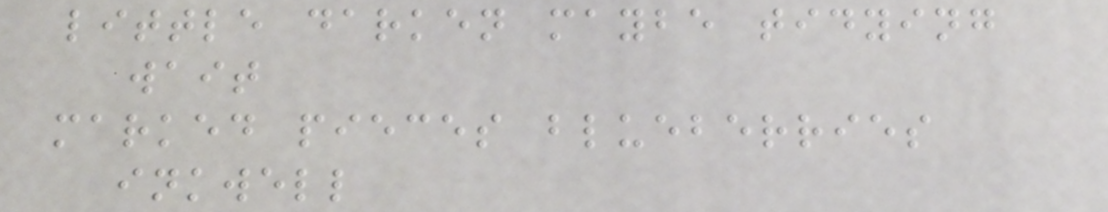little darken maybe tidying
wait
marked pieces blueberries
inkwell
